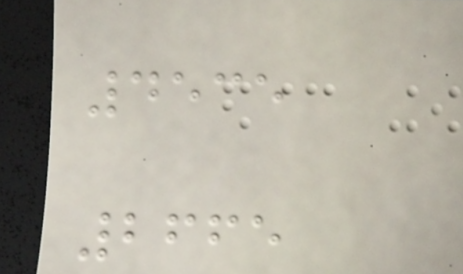4535
2665
